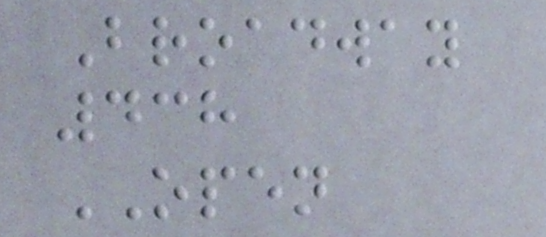Broadway
438
OPEN
